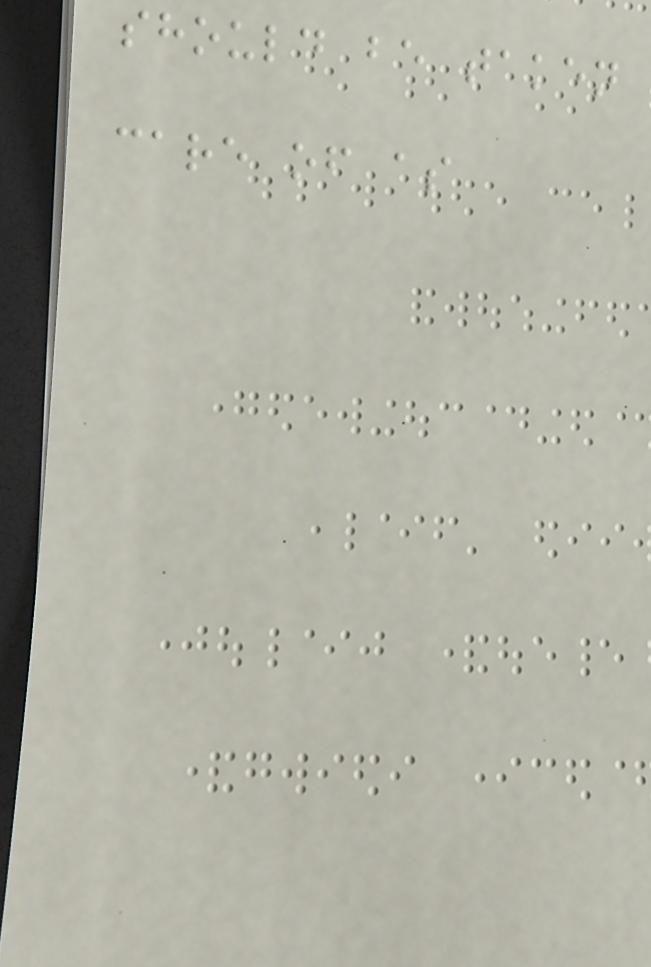should be taken
care of as
